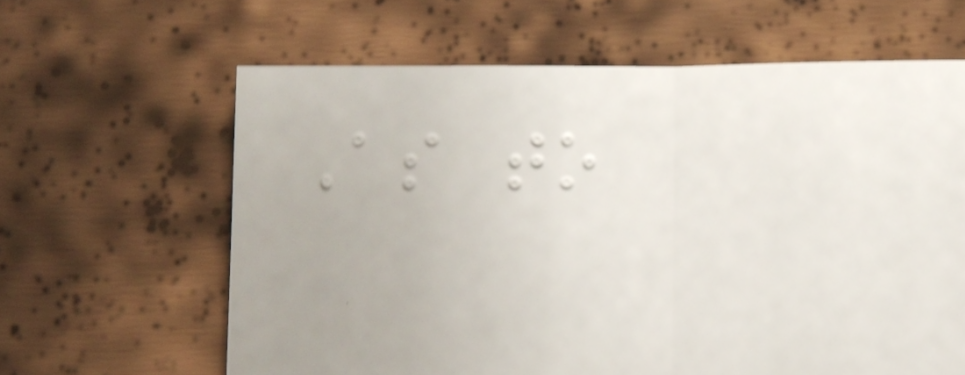As to
